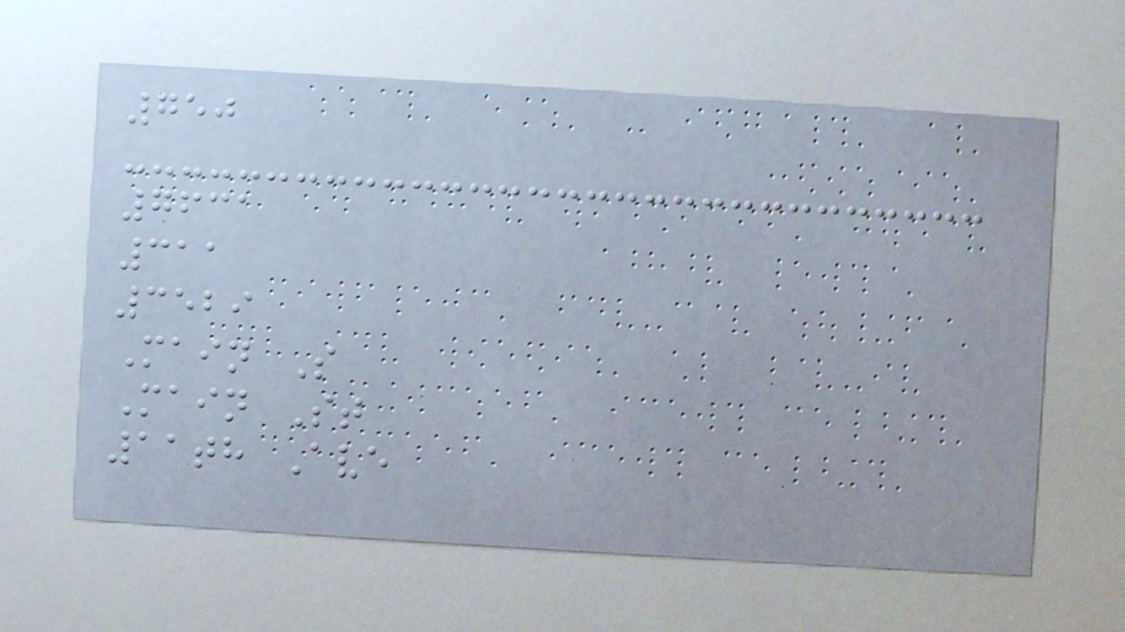750
7631
311
3529
Main S
Main St
11th Ave
